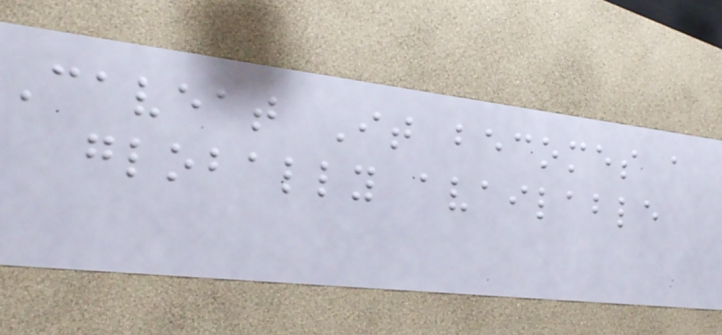Caveat It becomes a
globally available
